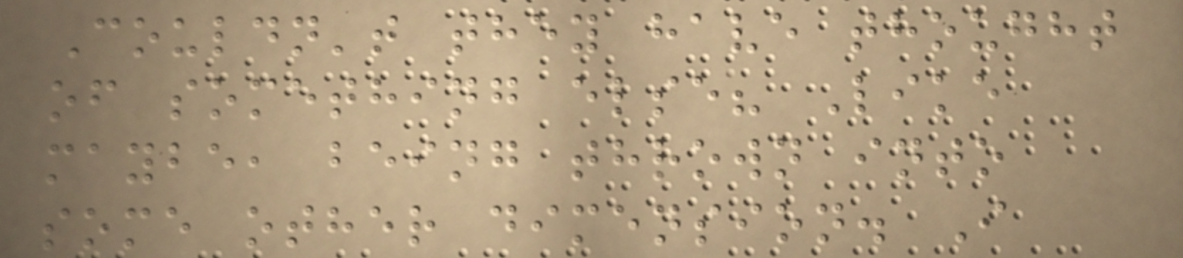Couldn't they have thought
of something else? Like
maybe, being thrown into
some other dimension. I
